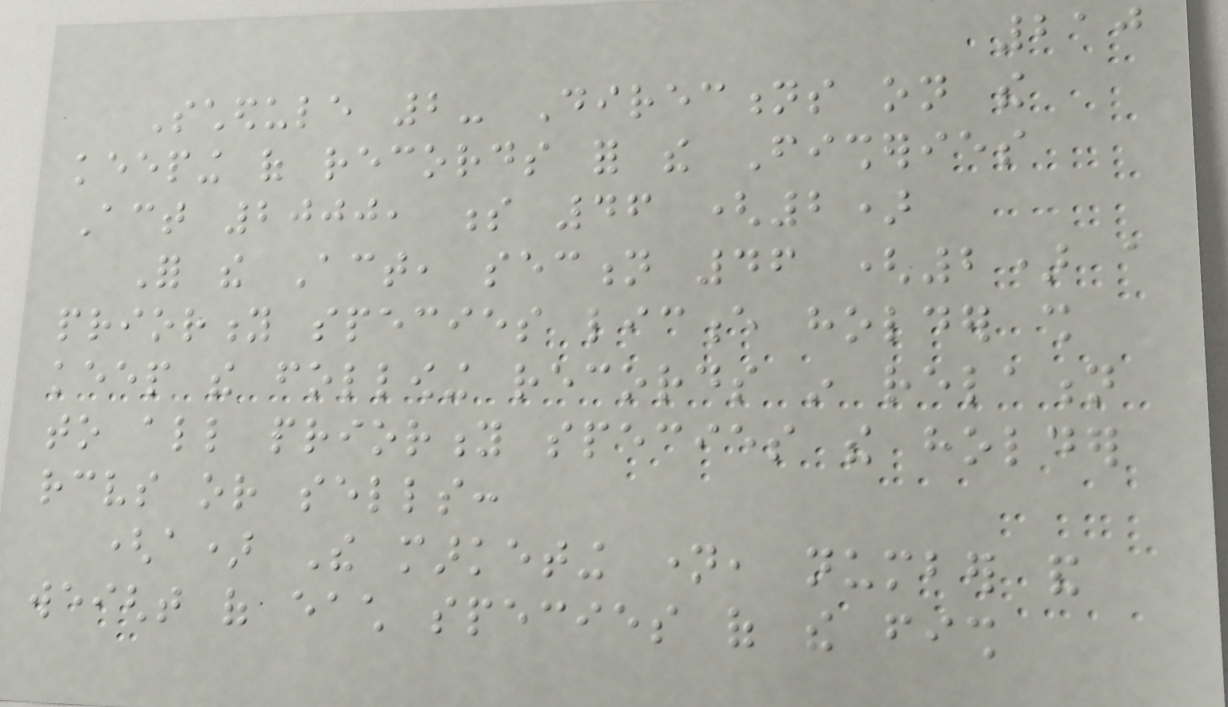210
Schedule 2- Directions on the
keeping of records for the Fisheries
Act 2000, s 46 (2)
For the Act, section 46 (2) a
priority species licence holder shall
keep the following records in relation
to all priority species the holder
receives or sells:
(a) The marketing name, number and
weight of each species of the fish
